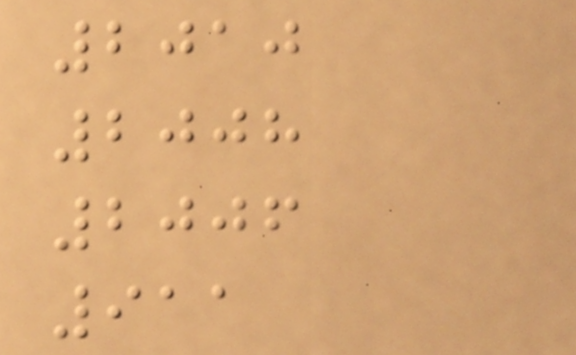2010
2008
2006
911
